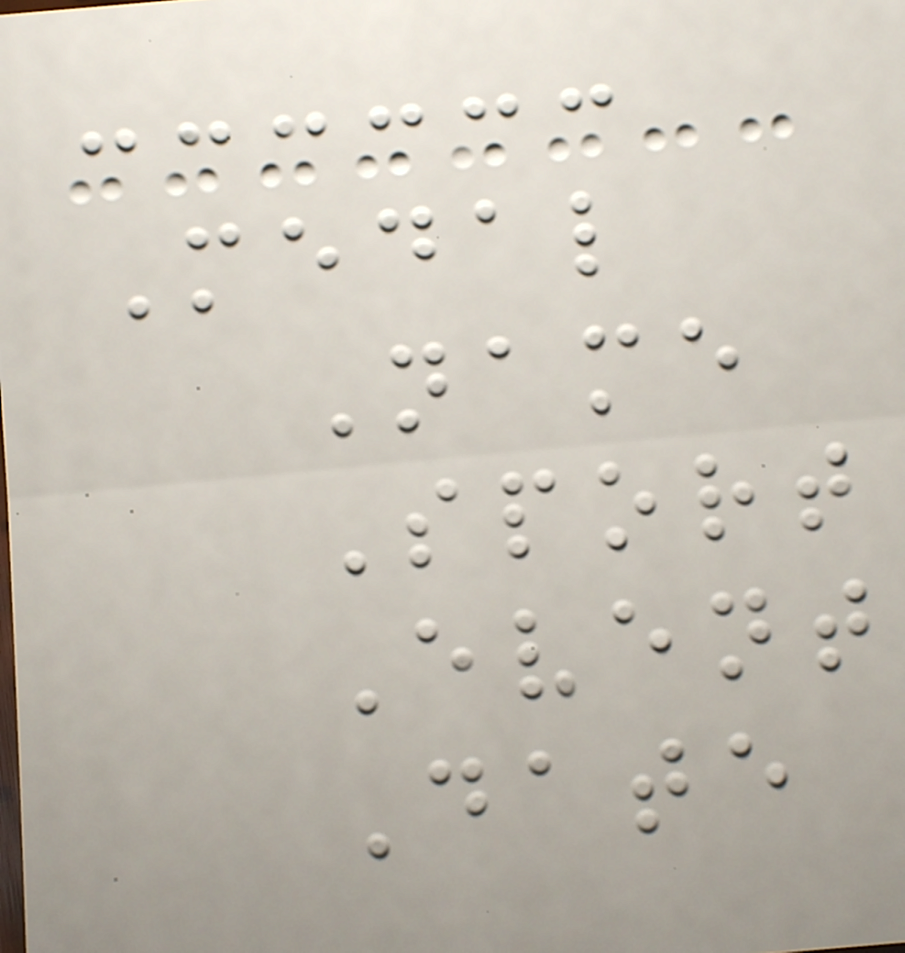Medal
Name
Sport
Event
Date
